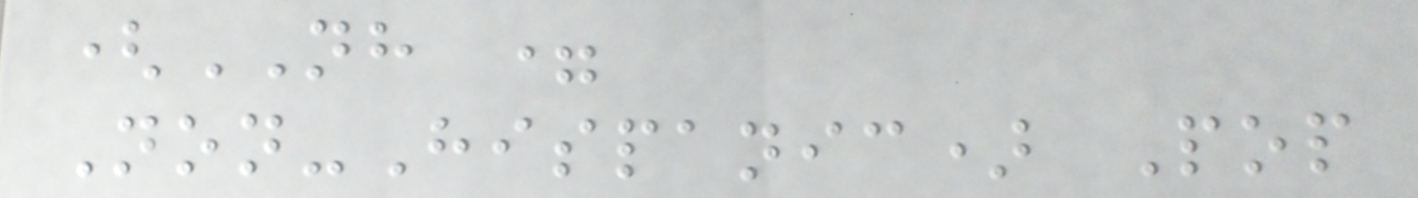(NH =
Non-Hispanic) Pop
